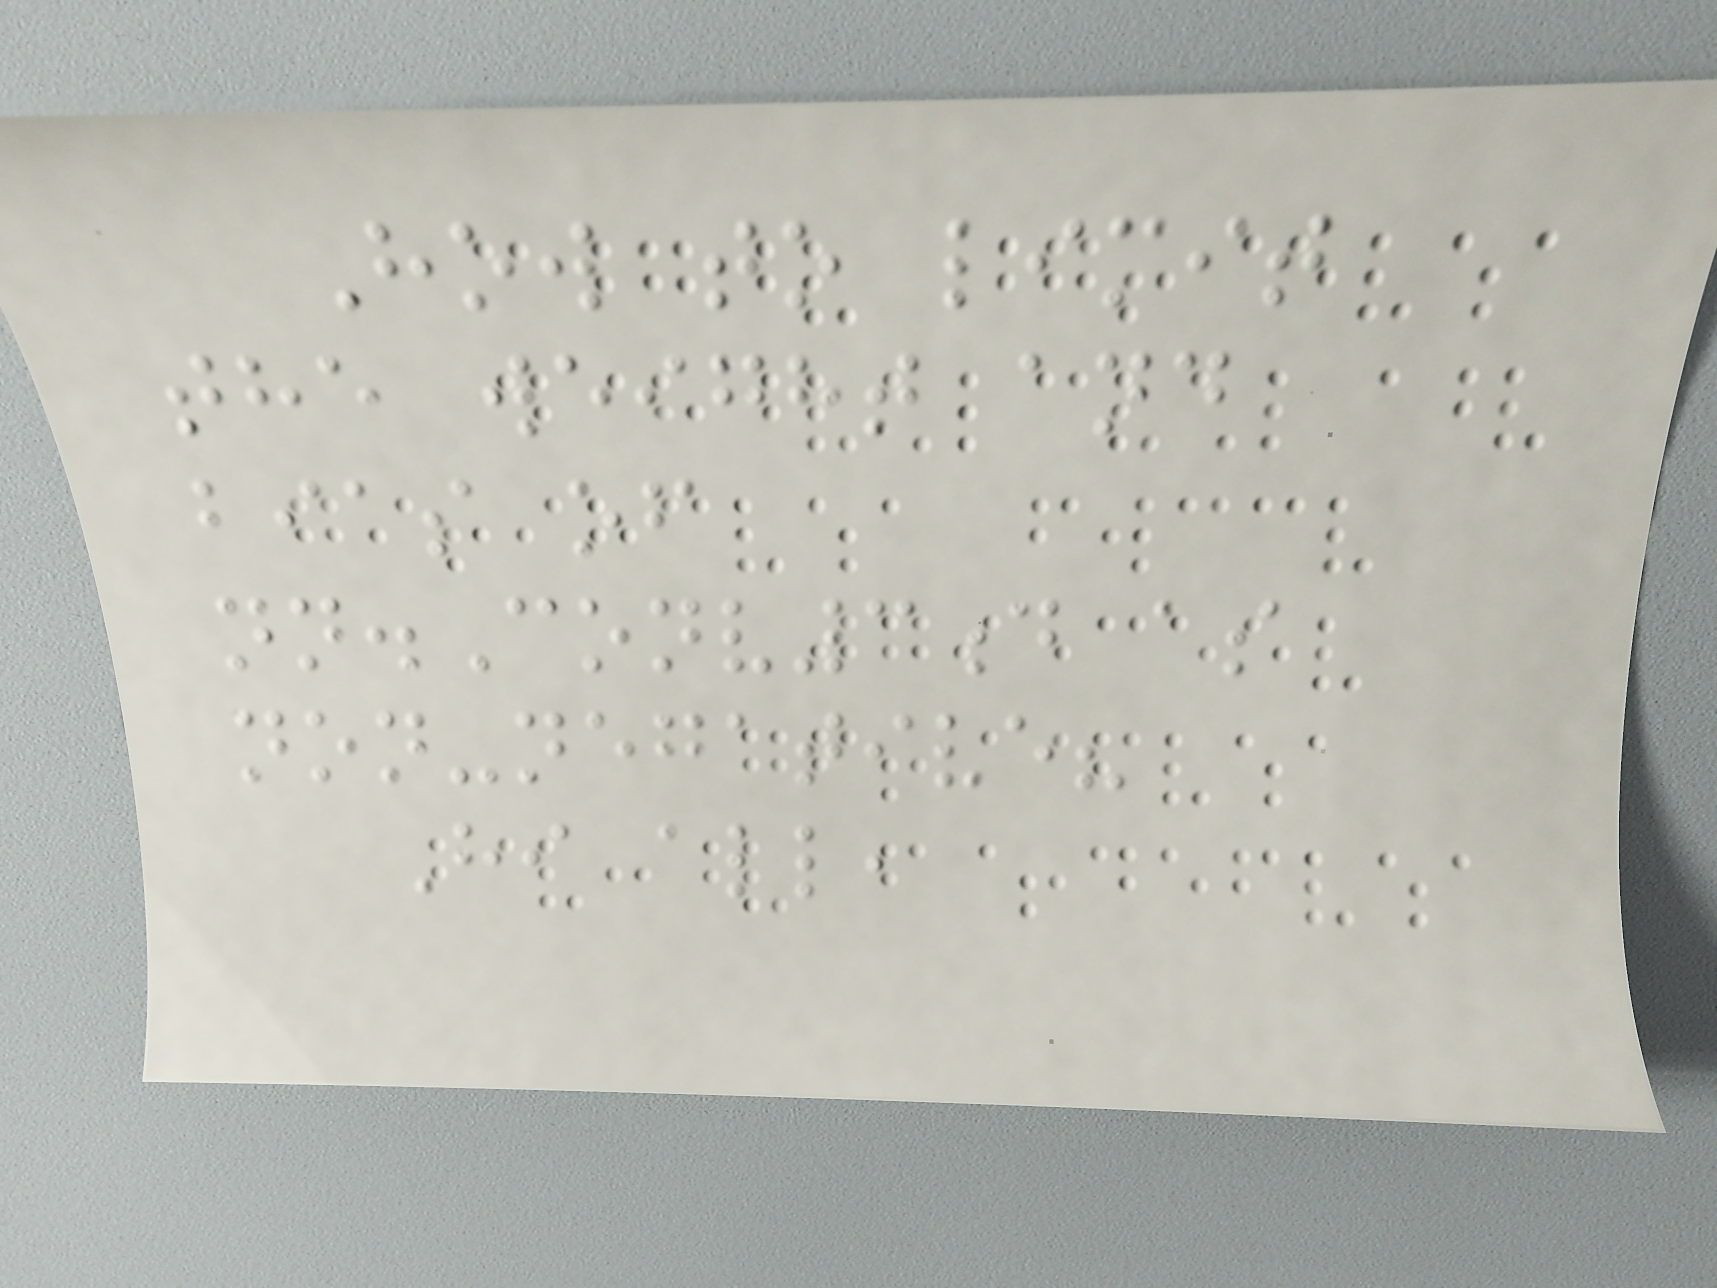How to limit
the weight and
bias of
nn.Conv3d as
non-negative?
Hi all,
